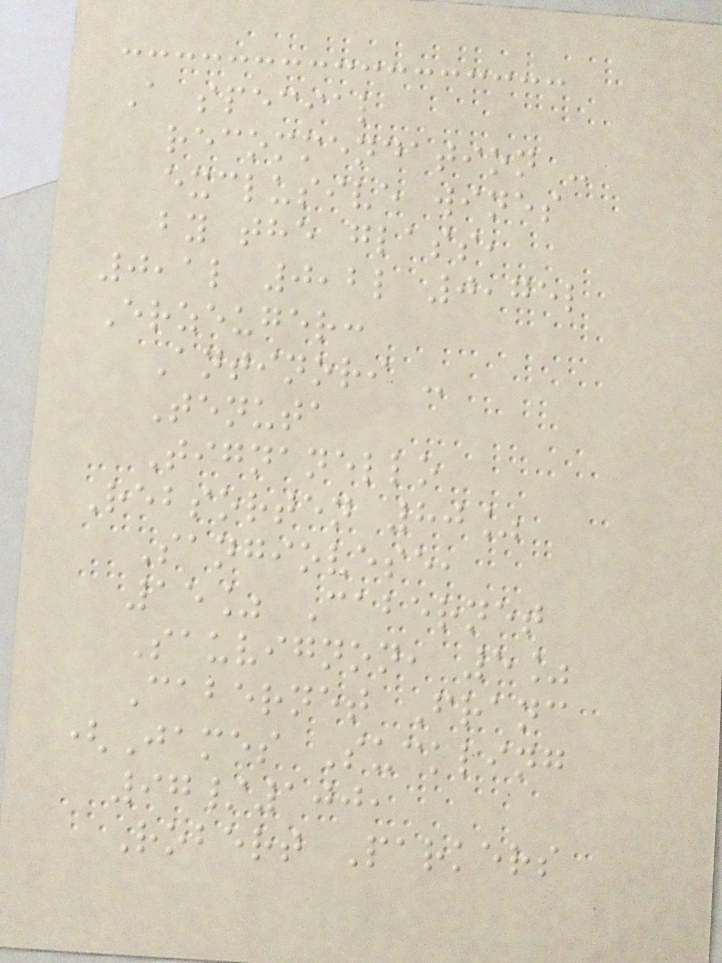A special
recommendation -
exclusive wines
by the glass,
0,1l 0,2l 0,75l
Erzeuger:
Antinori -
Tenuta
Tignanello
Rebsorten 80%
Sangiovese,
15% Cabernet
Sauvignon, 5%
Cabernet Franc
(James Suckling
97/100,
Robert Parkers
